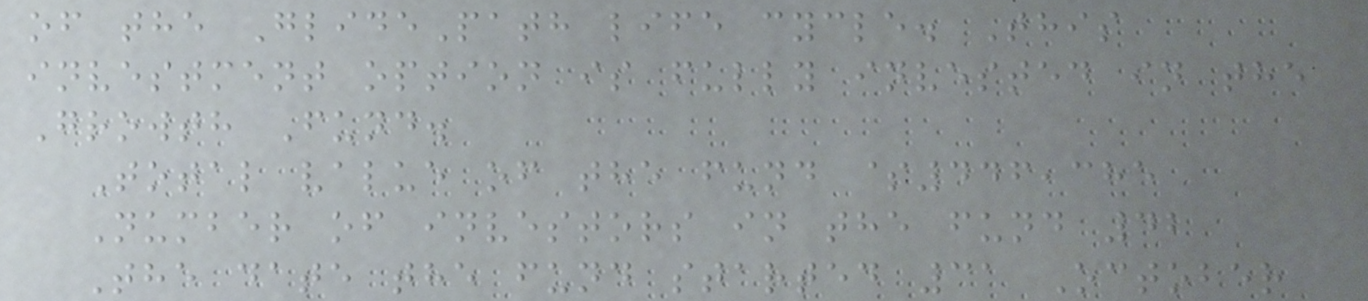of the GlidePath life cycle. This
investment option is fully invested in the
Growth Fund.
Total value of the fund $446,385
Number of investors in the fund 42
The date the fund started 31 October
